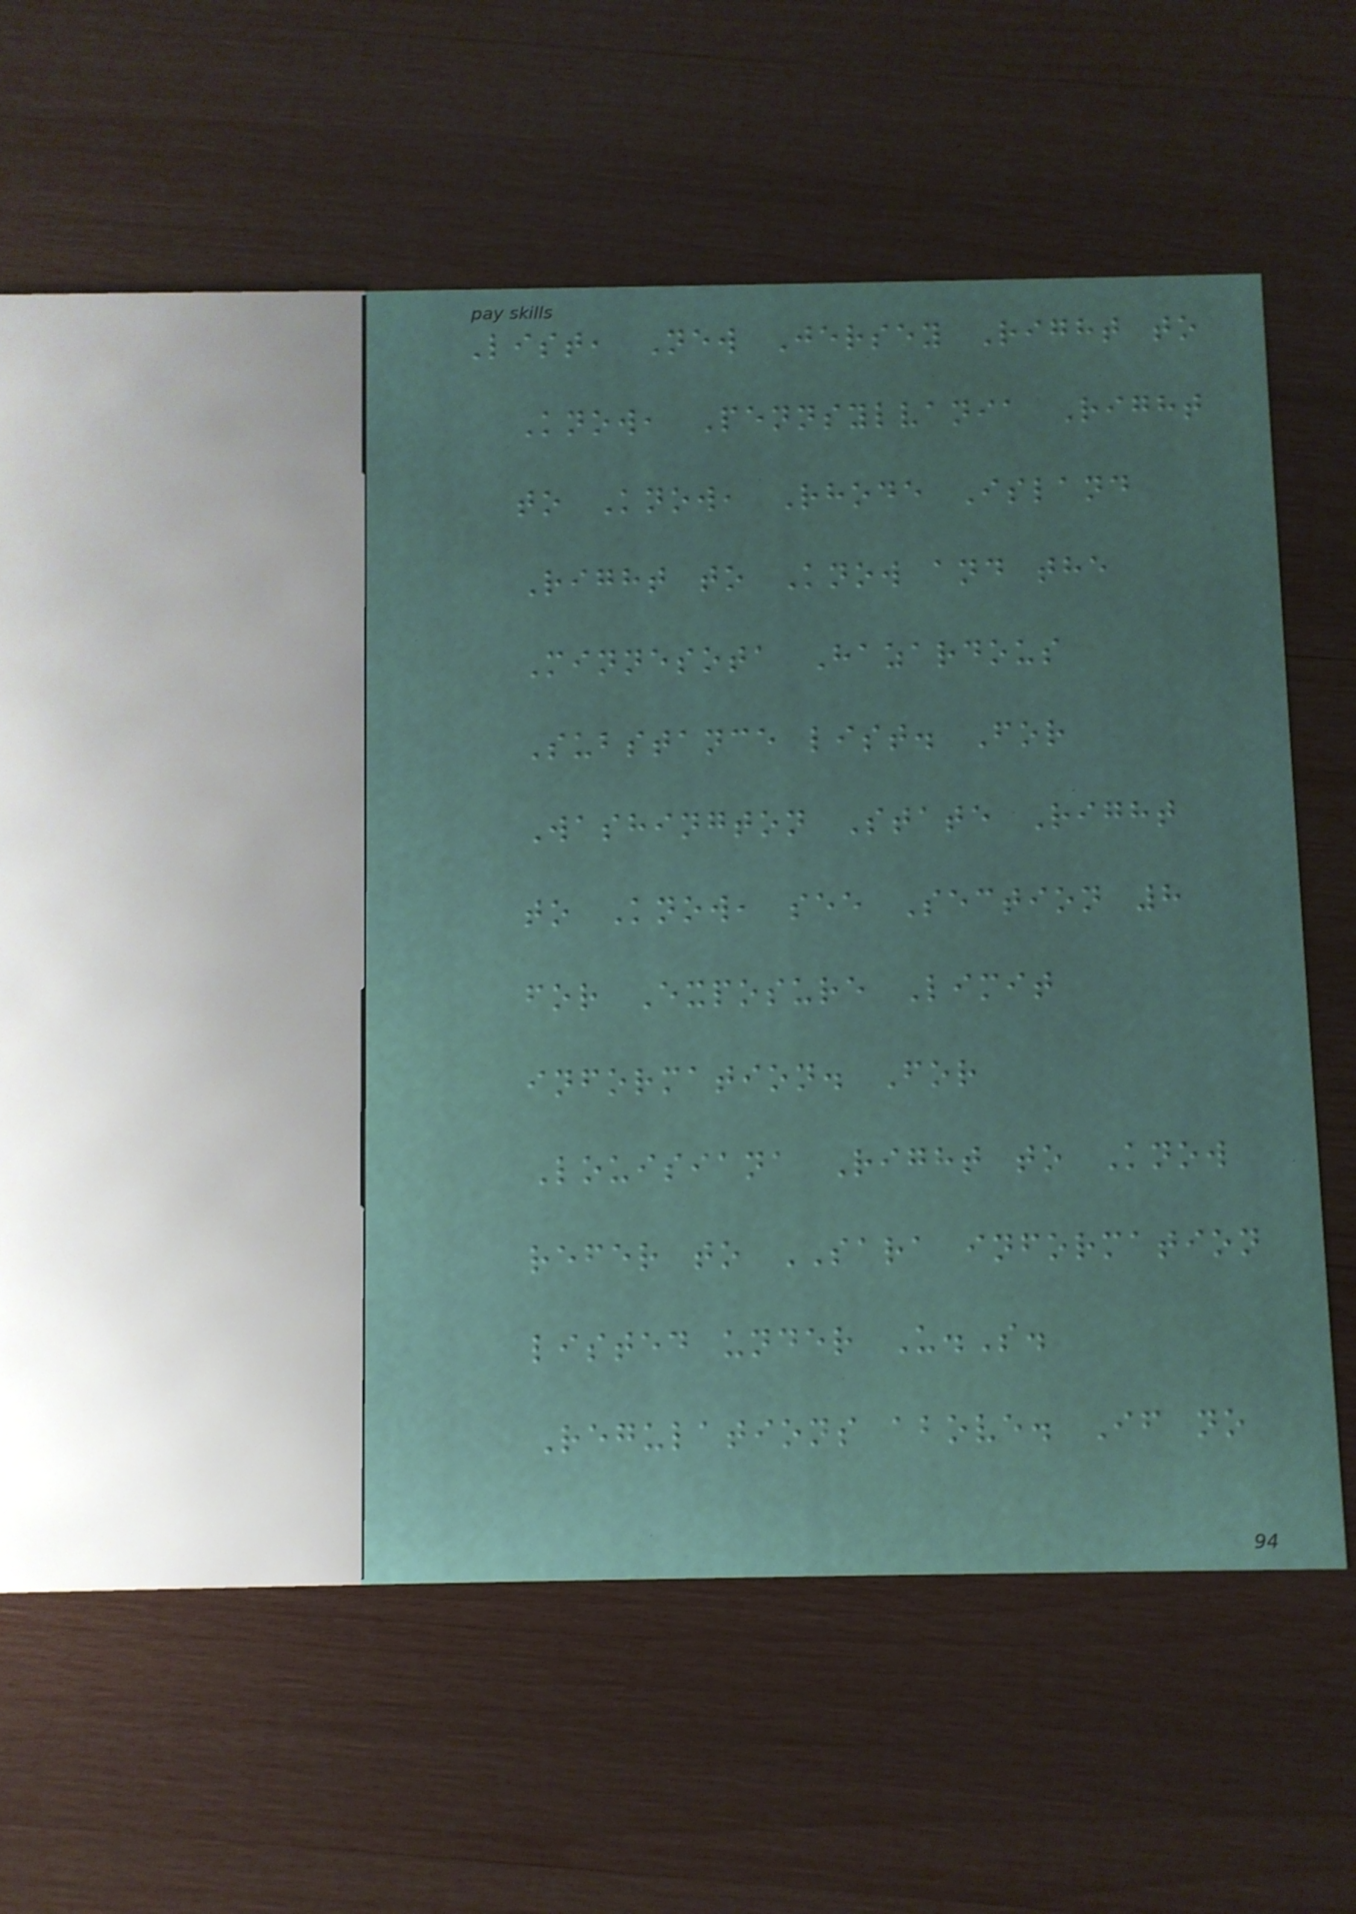List, New Jersey Right to
Know, Pennsylvania Right
to Know, Rhode Island
Right to Know and the
Minnesota Hazardous
Substance list. For
Washington State Right
to Know, see Section 8
for Exposure Limit
information. For
Louisiana Right to Know
refer to SARA information
listed under U.S.
Regulations above. If no
